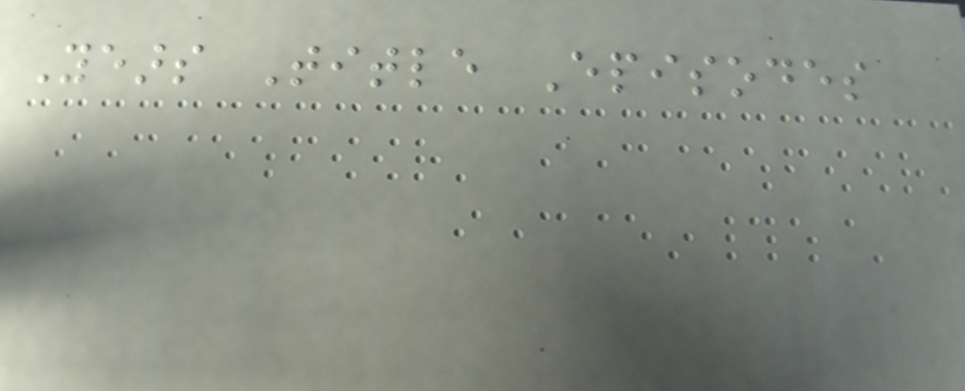Years Title Episodes
